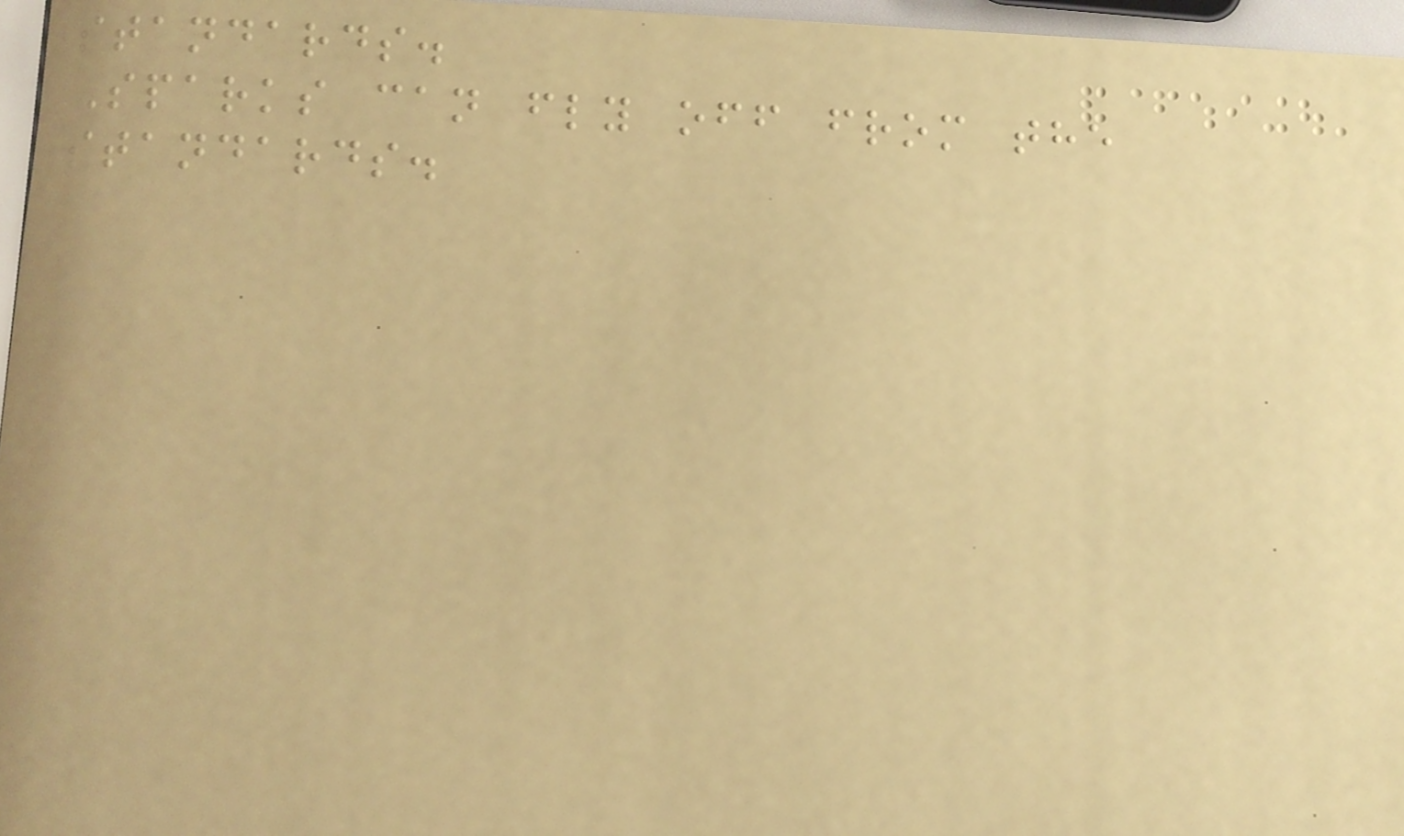standards.
Sparks can fly off from the
standards.
